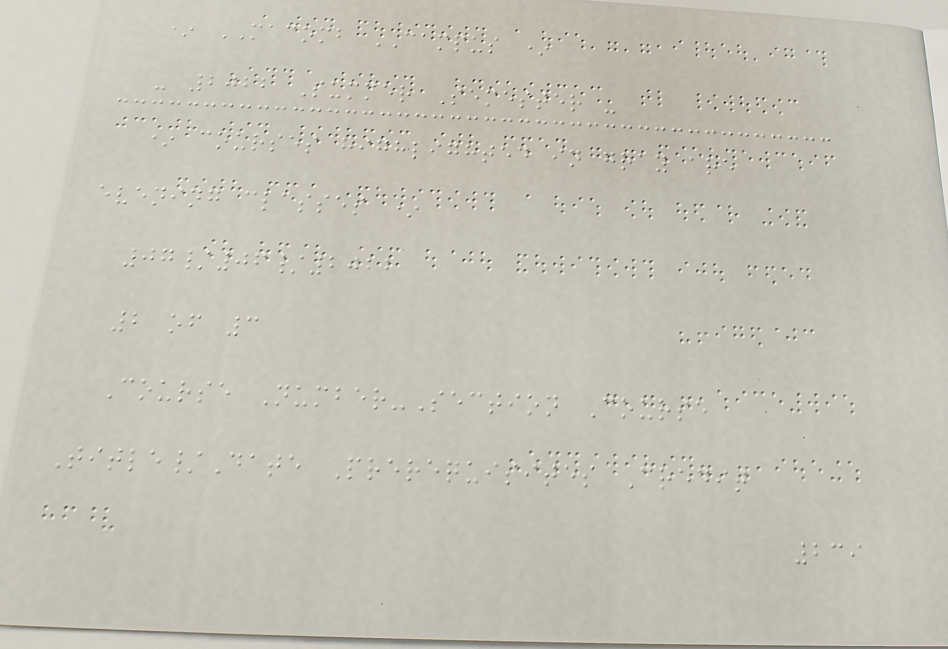* MACOMB CAMPUS *
- 2022 Summer Semester -
* courses highlighted in gray are
evening classes *
07/06/2022
2 of 3
Course Number-Section Course
Title/Date Prerequisites Credit
239
